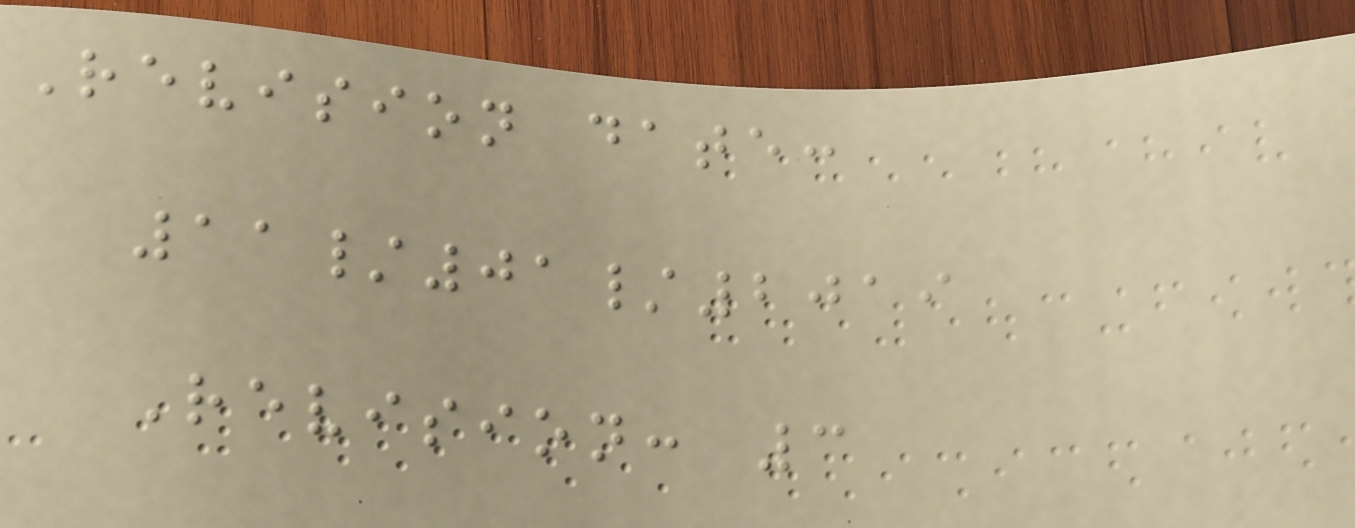Revision date:
11/01/2019
Revision: 3
